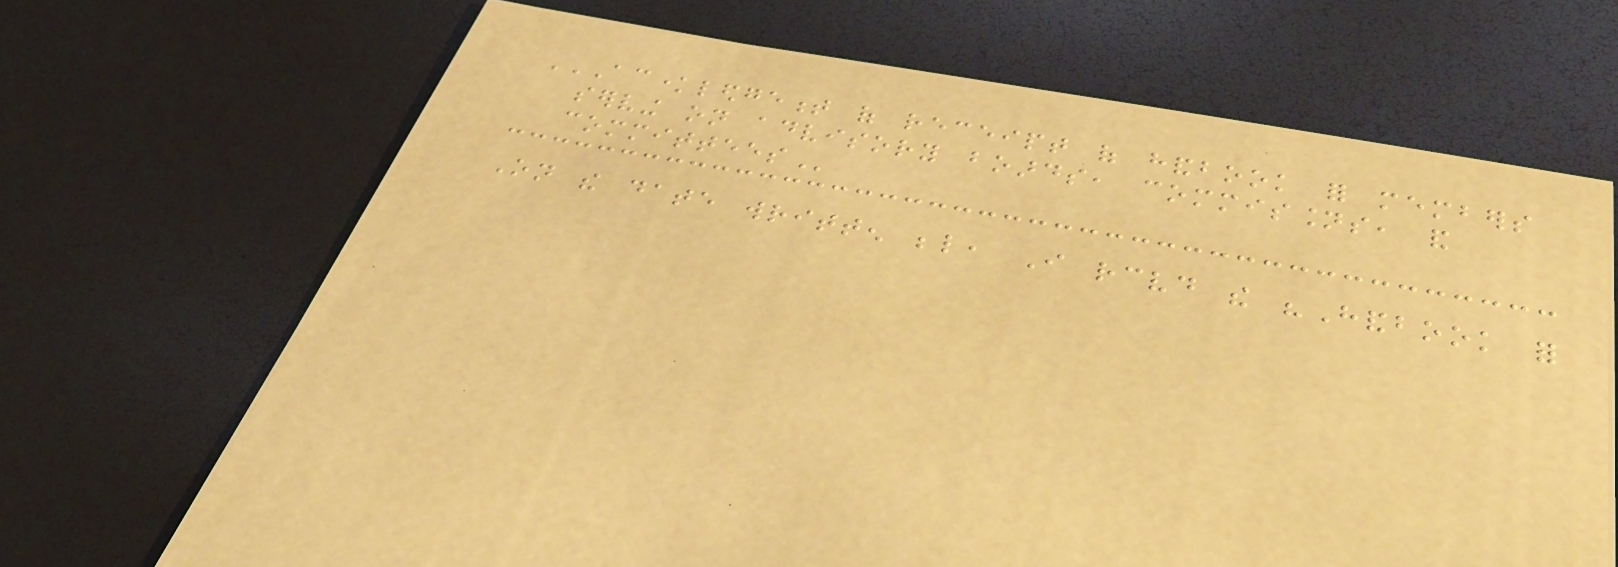ACKNOWLEDGEMENT OF RECEIPT OF HANDBOOK FOR MEMBERS
SERVING ON ADVISORY BOARDS, COMMISSIONS, AND
COMMITTEES
On the date written below, I received the "Handbook for
